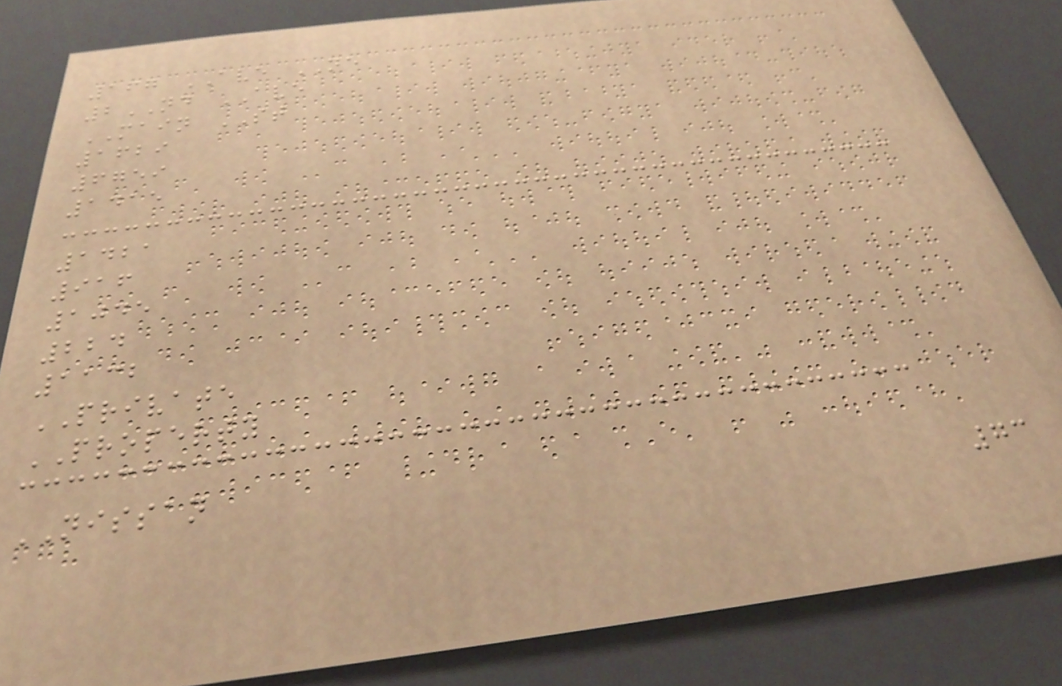167 AVE NE
2ND AVE
MAIN ST
1629
6759
1415
1421
916
1045
224
1132
PRIVATE
PROPERTY
NISSAN
73
